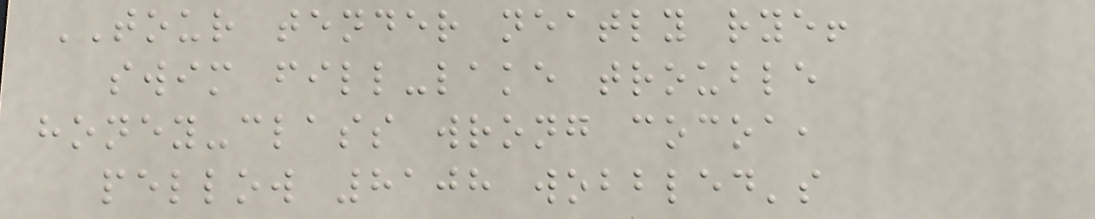TOUR tender neatly rye!
swim fill-lake trouble
honey-class wrong cocoa,
pellow 8108 wobbled's
